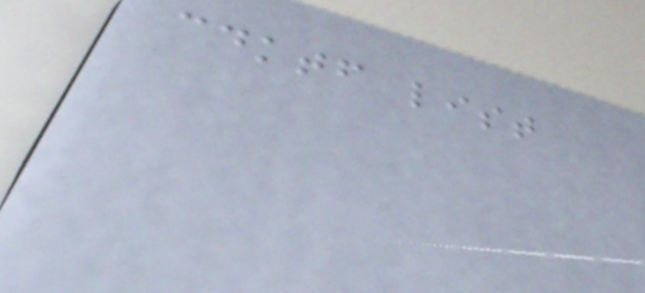cdktf list
